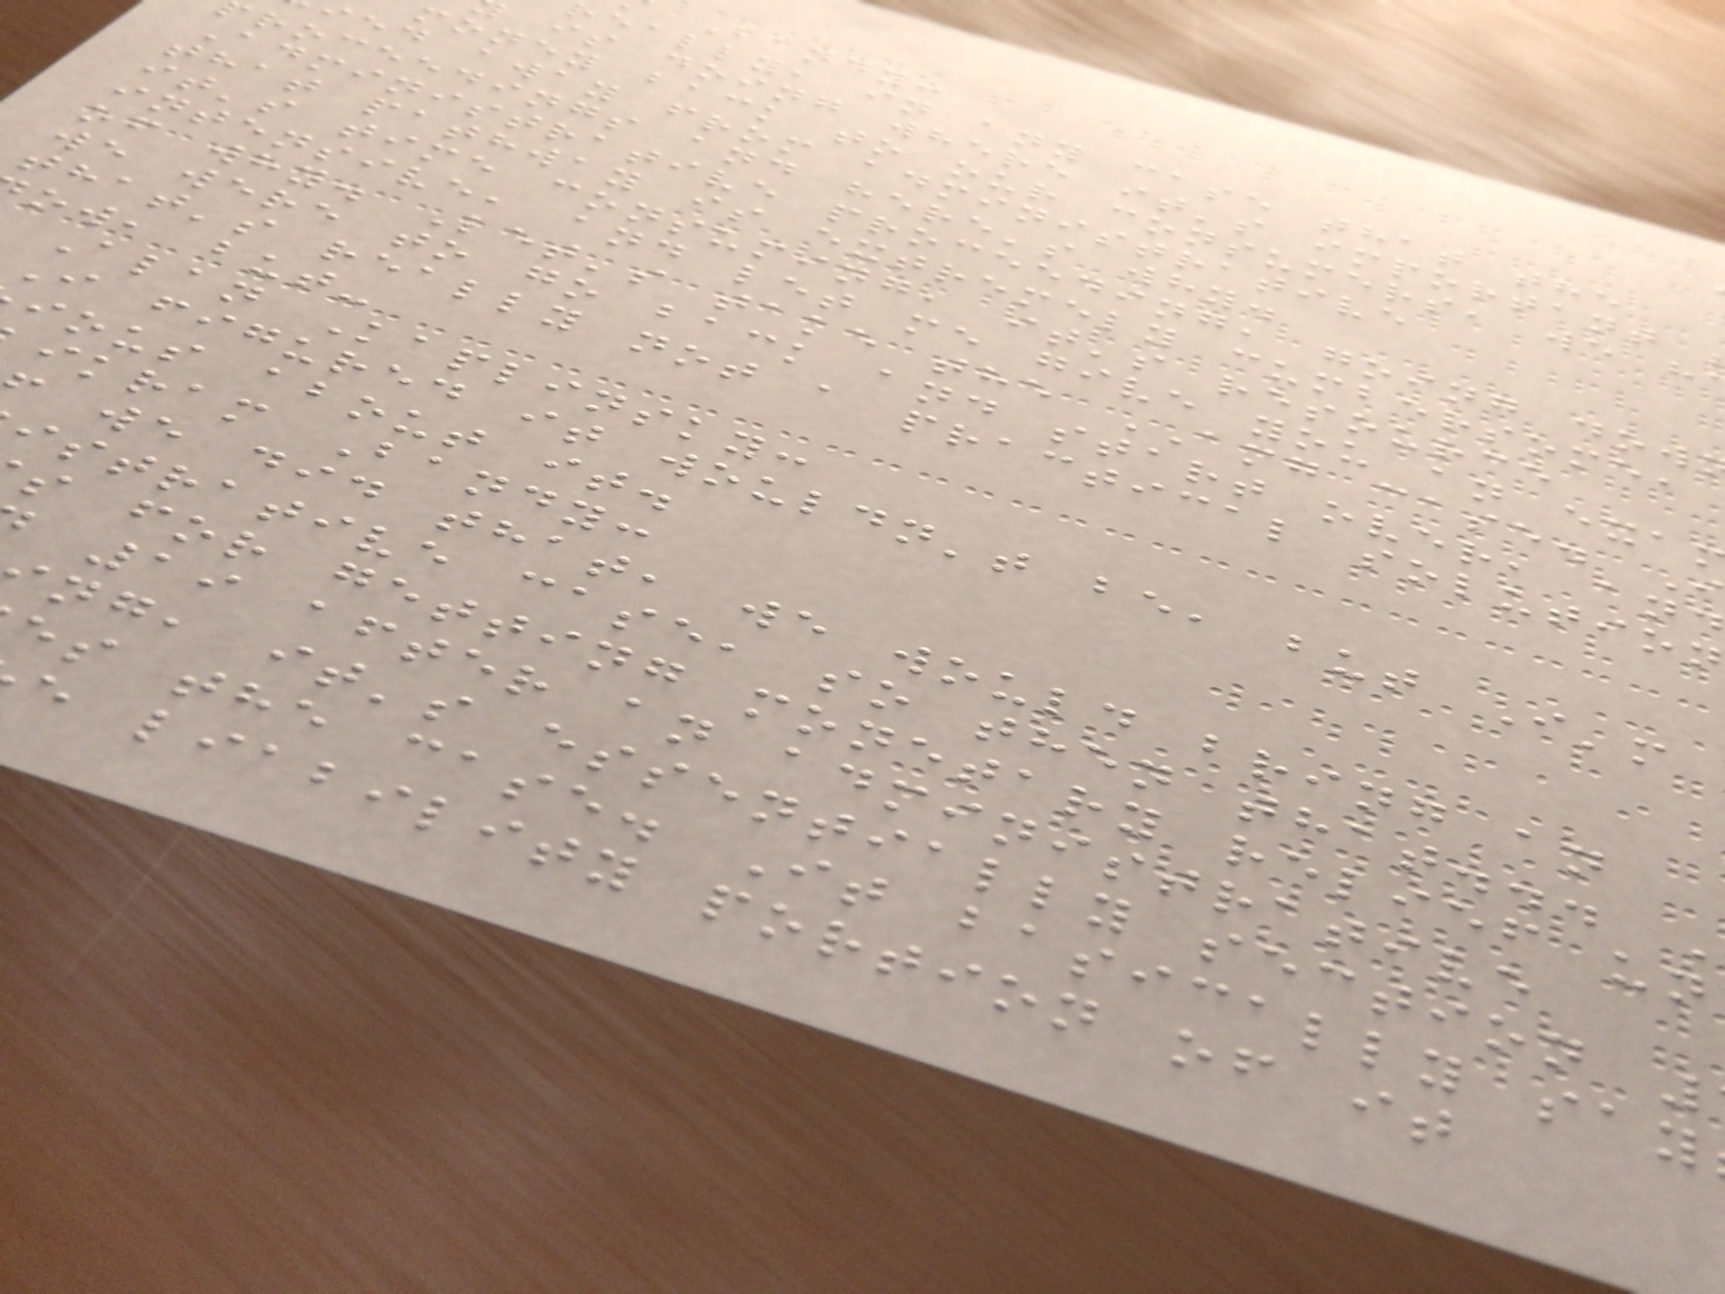Bandy:
eally, in any case that the
is doing where it's important
money back to our consumers, we h
ied away from administrative
roceedings and here's why.
Administrative proceeding, going dow
that pathway is extremely cumbersome,
it's time consuming, it's resource
intensive, and let me give you an exa
of why. Let's take the AMG case.
we were to go back and start over, and
that's really not a practical solution
ow, but-
Alan Kaplinsky:
I figured it wouldn't be, but I'm
ious about it.
ikram Bandy:
we did that, we would bring an
istrative case, so then that...
s for getting monetary relief un
19 after an administrative
ng, it's essentially section
es the case. It basically say
e liability portion of it
